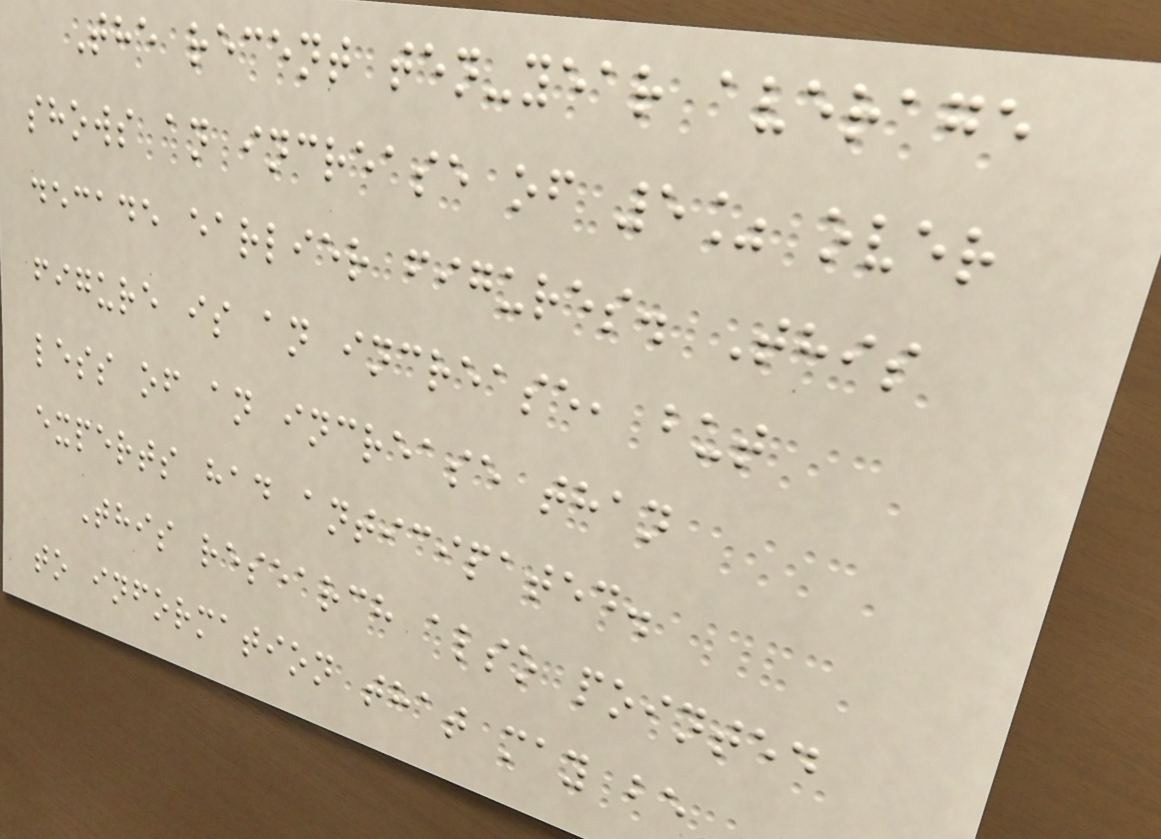The recent ten-year average
shows an increase of 5% over
decade earlier figures. This
figure is an increase, but
less of an increase than
experts had anticipated.
This research also pointed
to information that may be
